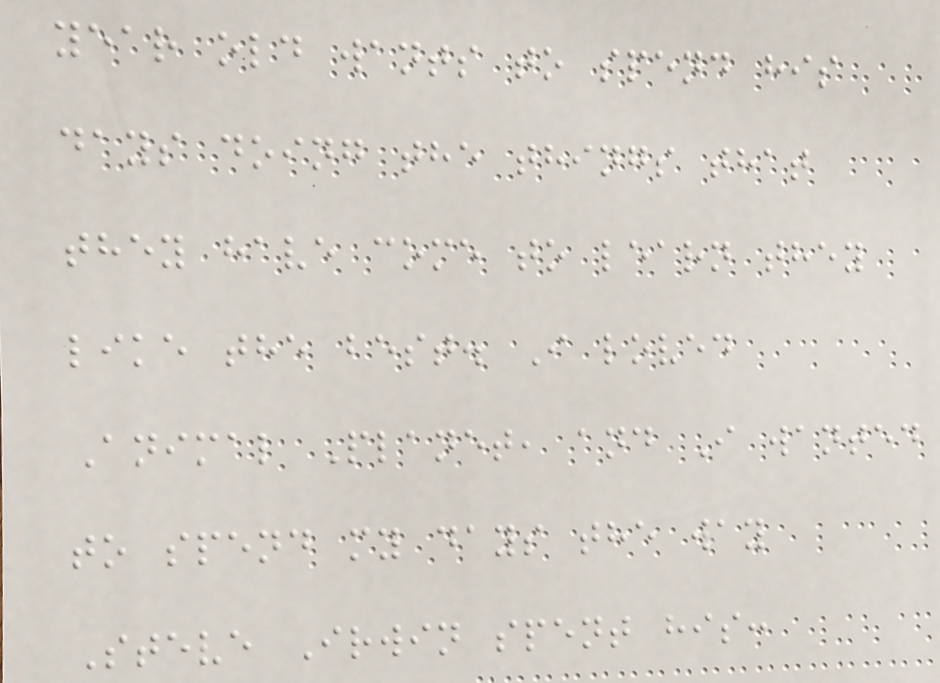year old wants to spend his
days doing the things that
they have come to learn they
like the best. I loved
Animal Planet, and I wanted
to spend my days the way
Steve Irwin spent his:
